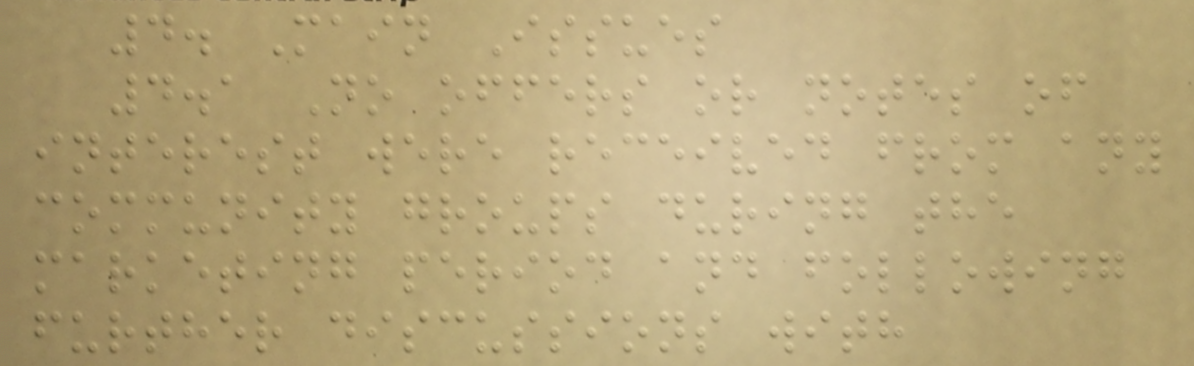4. Main Issues
4.1 No offers or notes of
interest were received from any
community groups during the
marketing period and following
further discussions with
